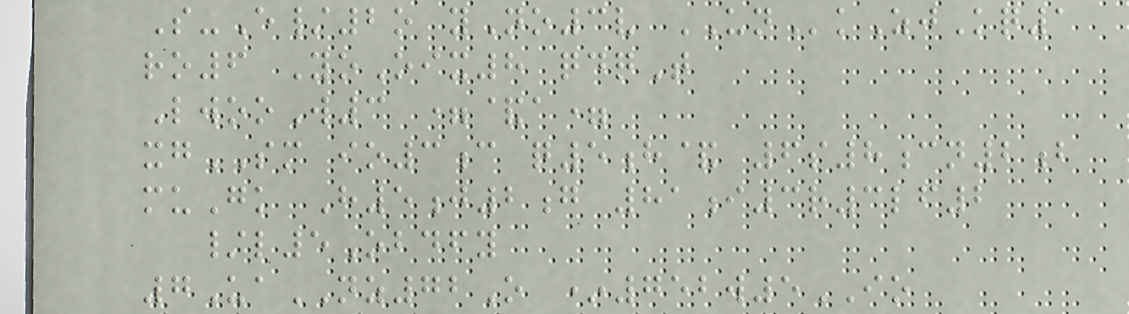S-E/2o yNo3v UNkZjKq1
ro6 YoOix8 qdqT
LwooW3 =&a=
xgSM io3c q5h& 6s8cn2b
muGk H5j2g 81i3r3lf2
/l5Obdfy
7UaNZ72O *752w5IO
